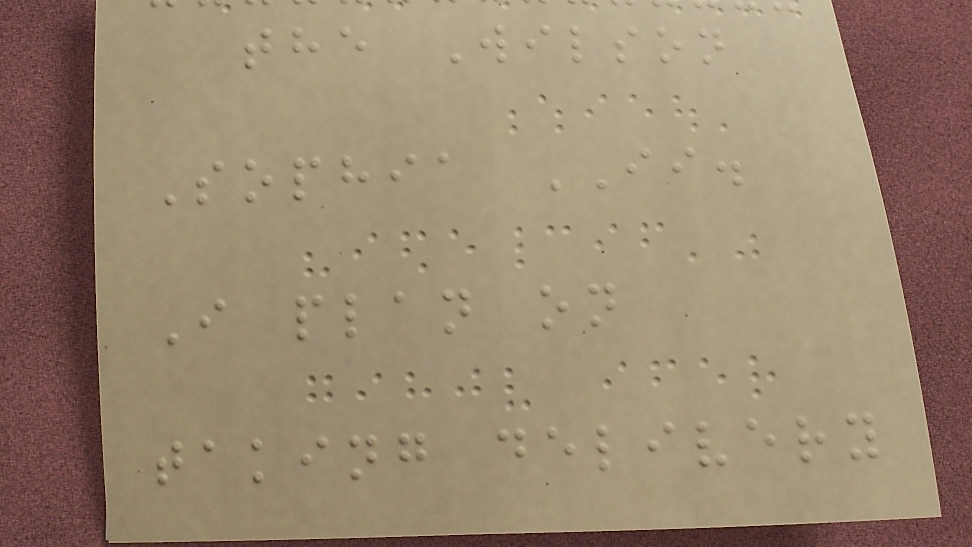the Wilson
Sophia II.
I plan on
taking delivery
